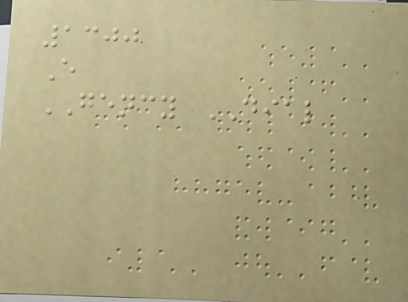1300
E
GENCY DIAL
